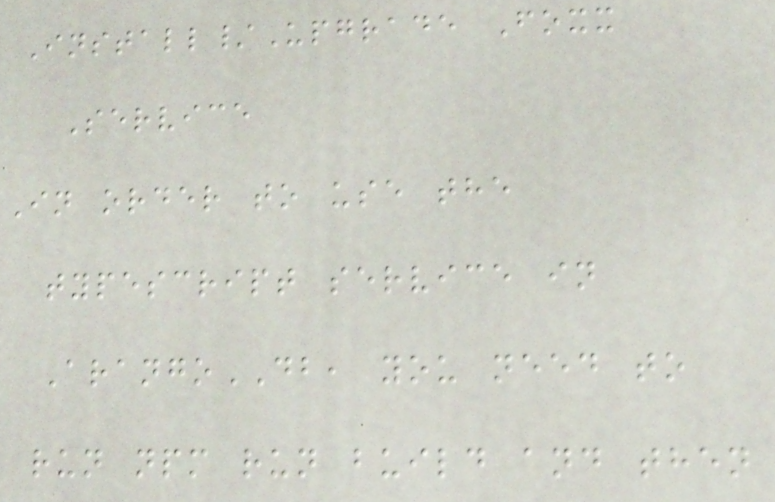Install/Upgrade Foxx
Service
In order to use the
typescript service in
ArangoDB, you need to
run npm run build and then
